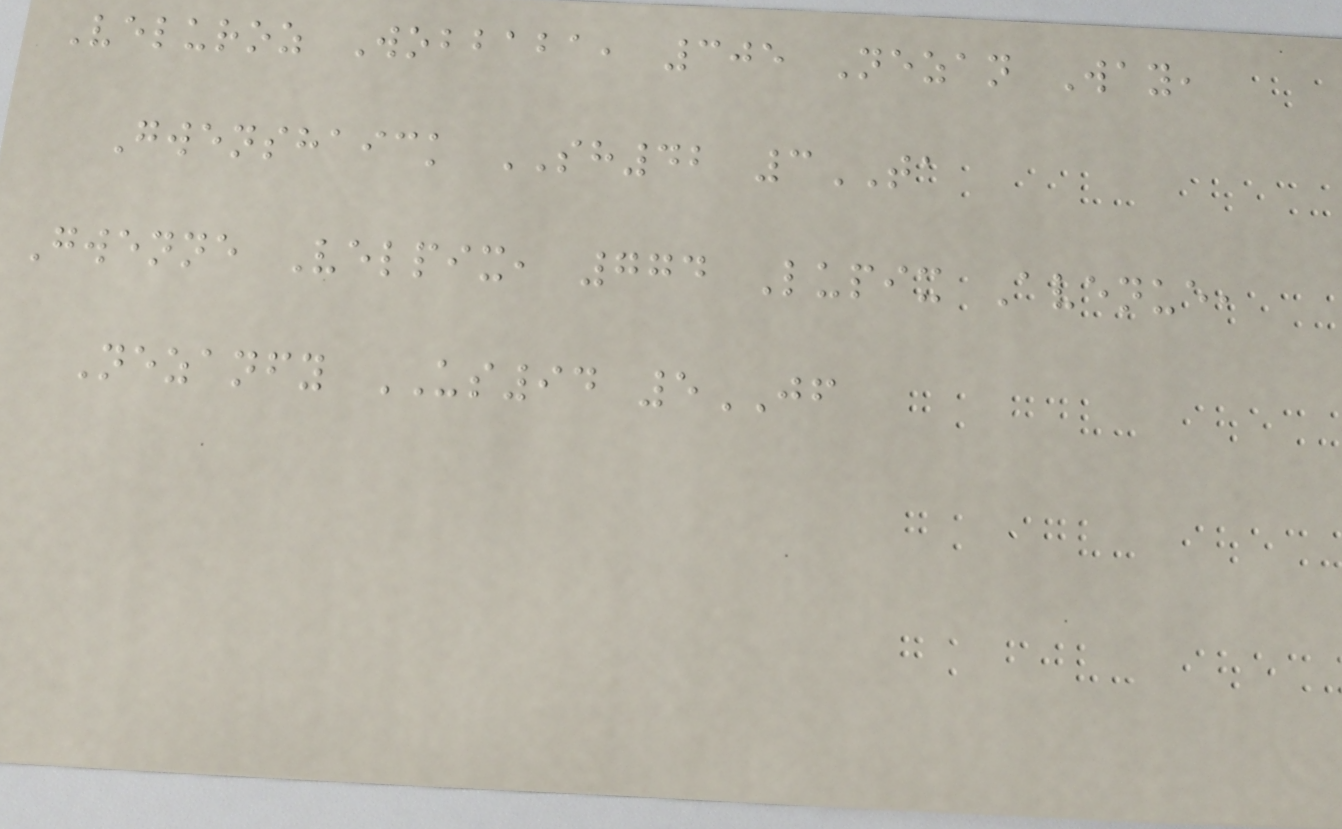Veluroz Wobbaba, 305 Nezan Way,
Gwenshaick SH42 3TA
Gwenne Velpix, 774 Lupix Avenue,
Nezanfy US94 5JF
